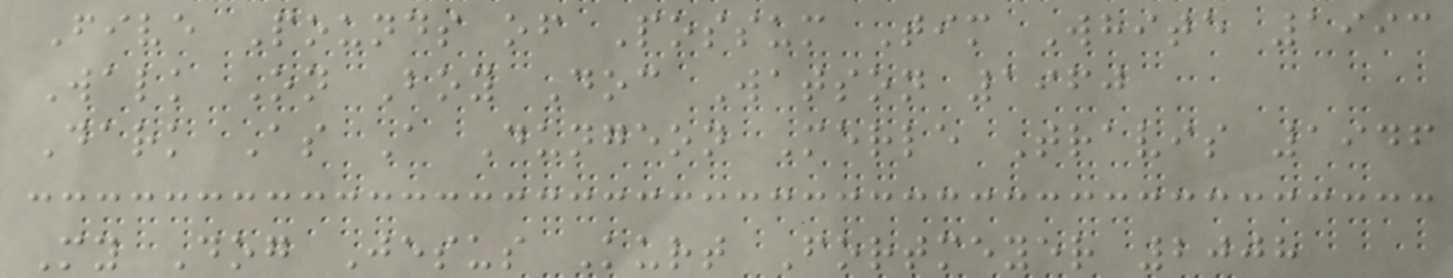Five Pounds of Possum Tim White 1993
Walk On Boy Doc Watson 1960
Dark As A Dungeon Merle Travis 1946
My Dog Jesus Kurt Fortmeyer 2008
